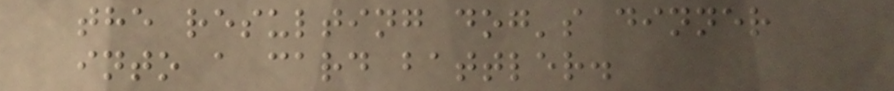the resulting dog's dinner
into a card battler.
